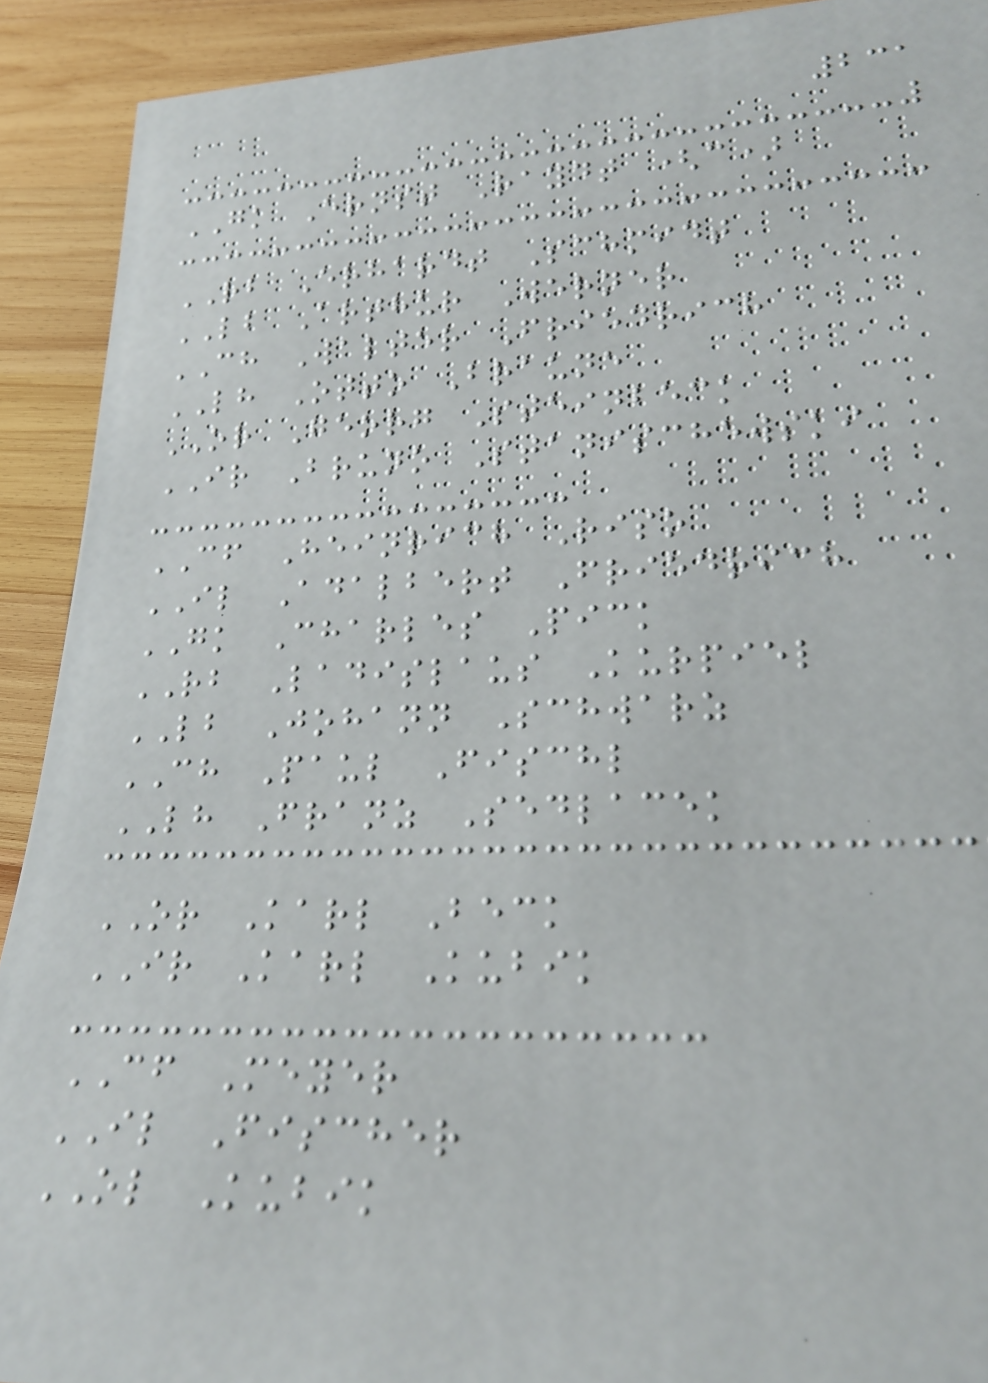231
GK Ernst Raydt (c)
RB Erhardt Schmidt
LB Arthur Werner
CH Walter Friedrich
LH Otto Braune
OR Georg Steinbeck
IR Bruno Stanischewski
CF Heinrich Riso
IL Adalbert Friedrich
GK Charles Pick
RB Ladislaus Kurpiel
LB Johann Schwarz
CH Paul Fischl
LH Franz Sedlacek
OR Karl Beck
IR Karl Kubik
CF Meyer
IL Fischer
OL Kubik
